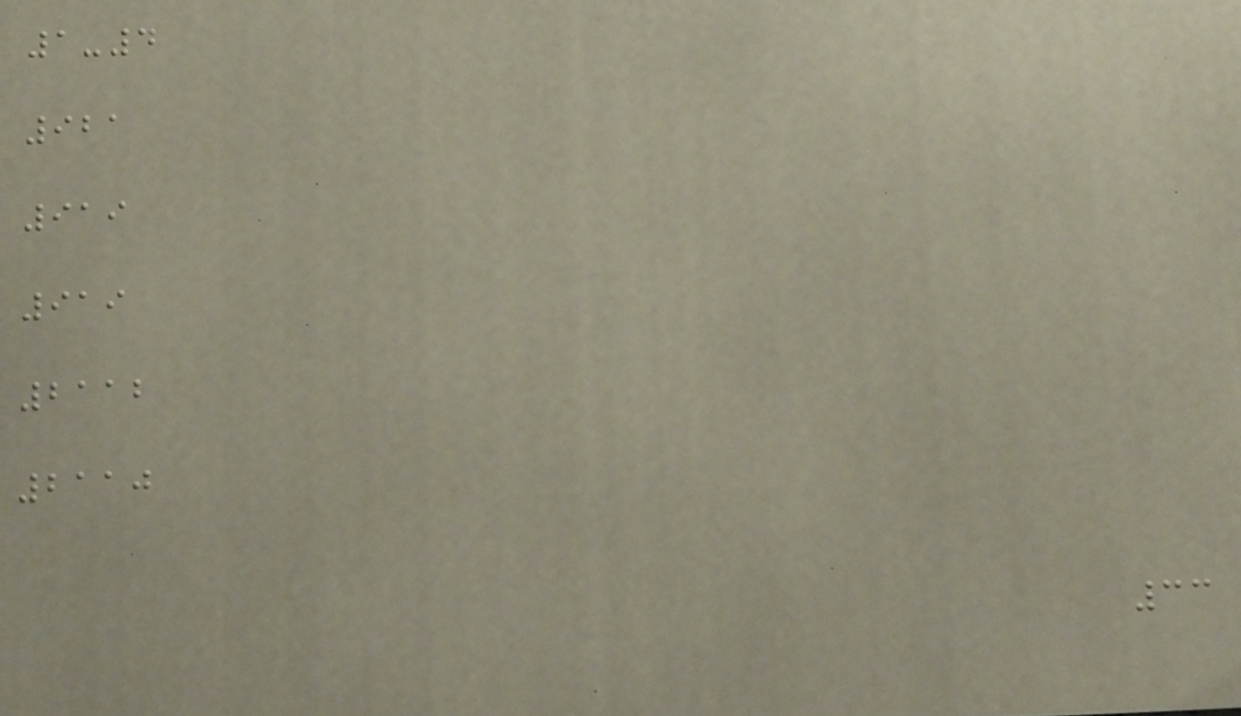1-4
921
919
919
2112
2110
33
